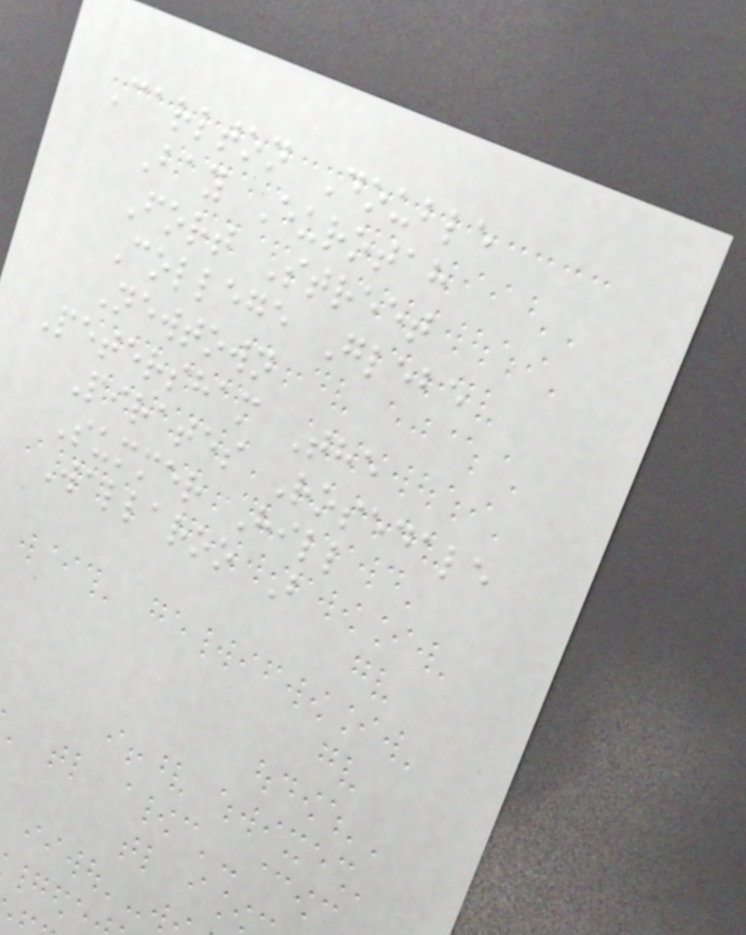Carlton Double
Bay Eurotah
Fort Street
College Glebe
Newtown
Petersham The
Pirates Rosedale
Summer Hill
Wallaroo B
